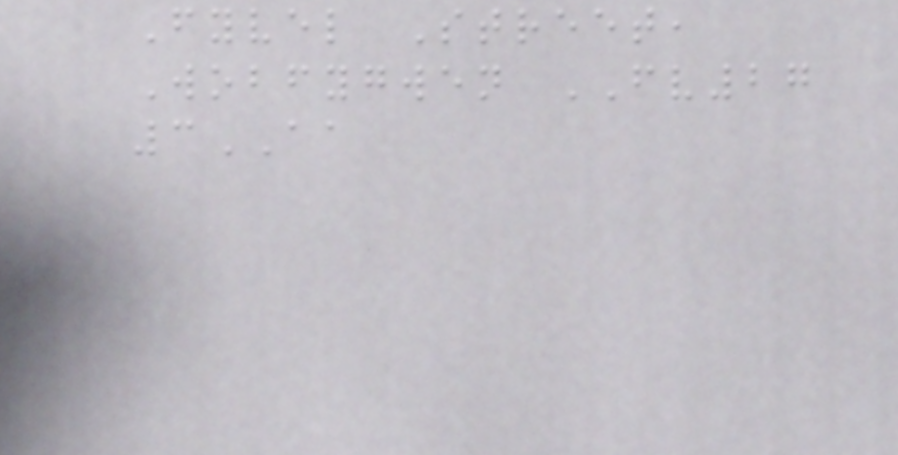Fyvel Street,
Wobfygwen FV27
3AA
